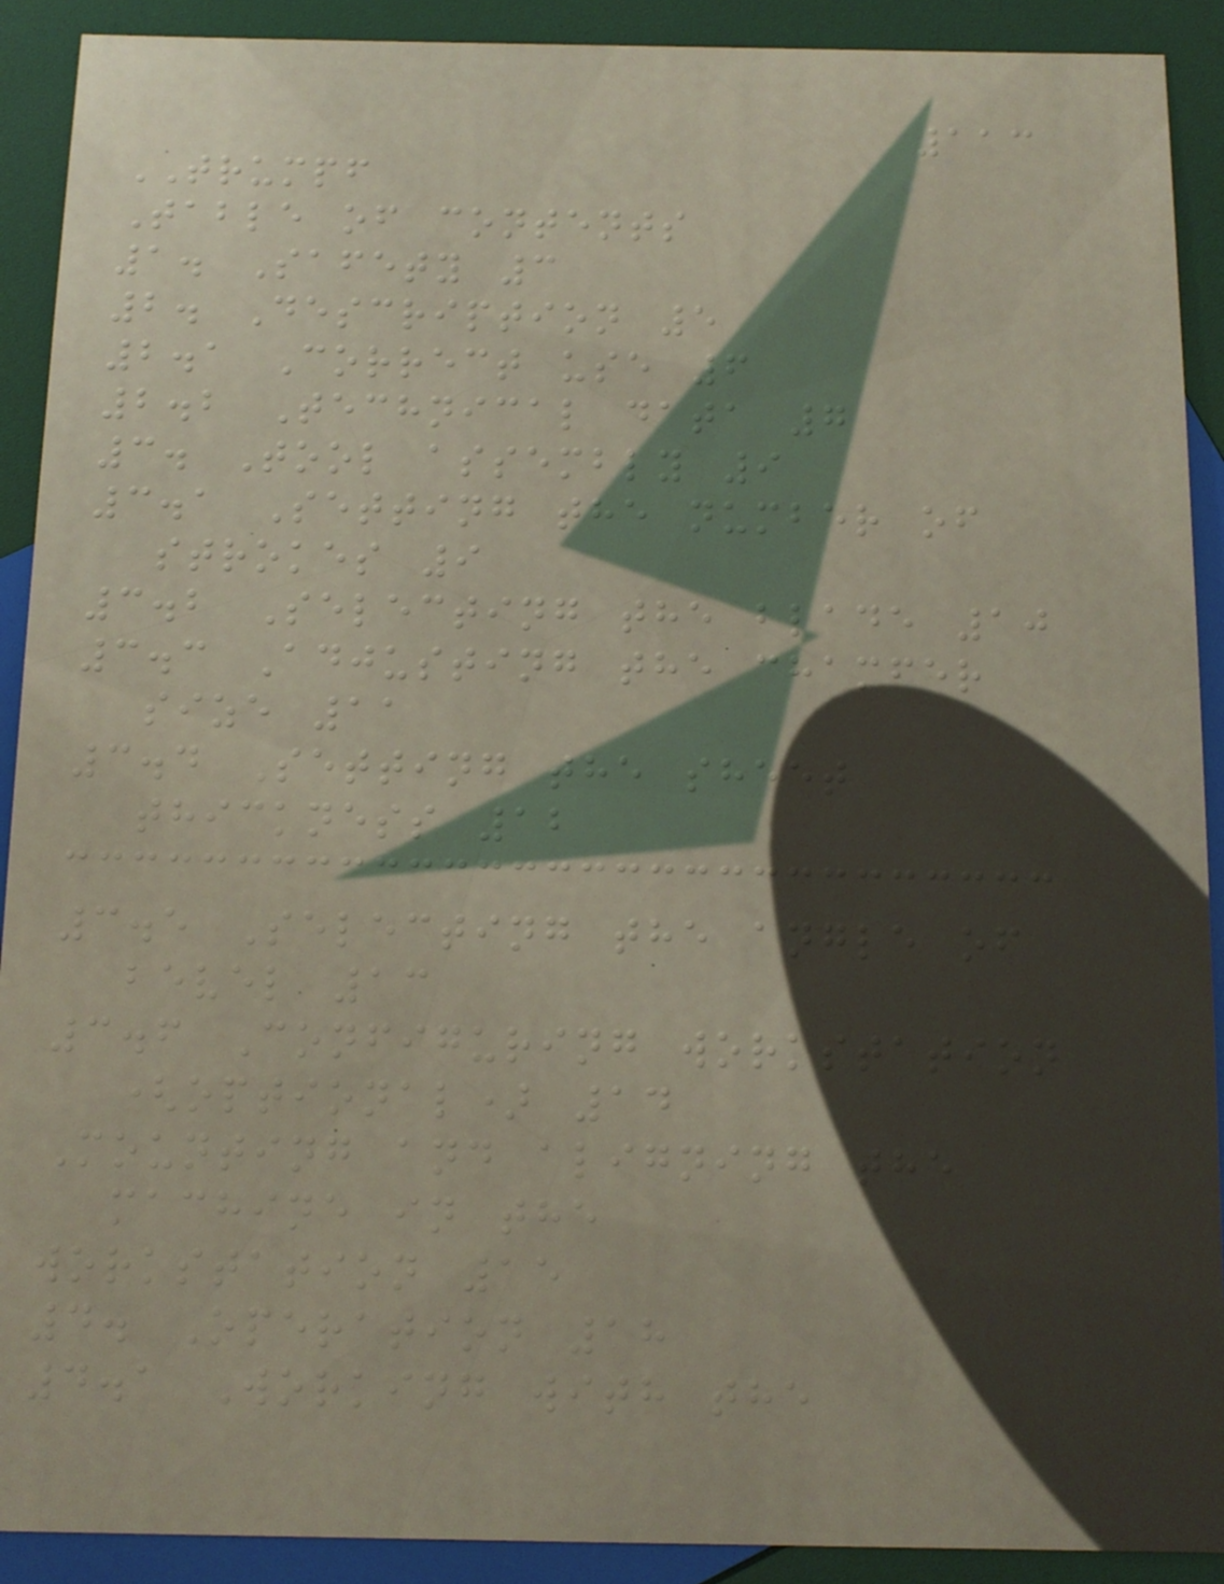113
TRUMPF
Table of contents
1. Safety 3
2. Description 5
2.1 Correct use 6
2.2 Technical data 7
3. Tool assembly 9
3.1 Setting the number of
strokes 9
3.2 Selecting the blade 10
3.3 Adjusting the chamfer
size 11
3.4 Setting the sheet
thickness 12
3.5 Selecting the angle of
bevel 13
3.6 Configuring workstation
(optional) 14
Mounting and aligning the
machine in the
workstation 15
4. Operation 18
4.1 Working with the
